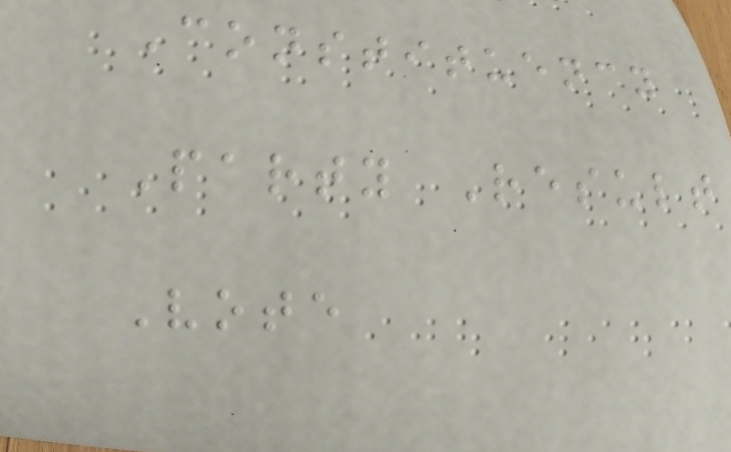Constituency
Party Result
Vote
